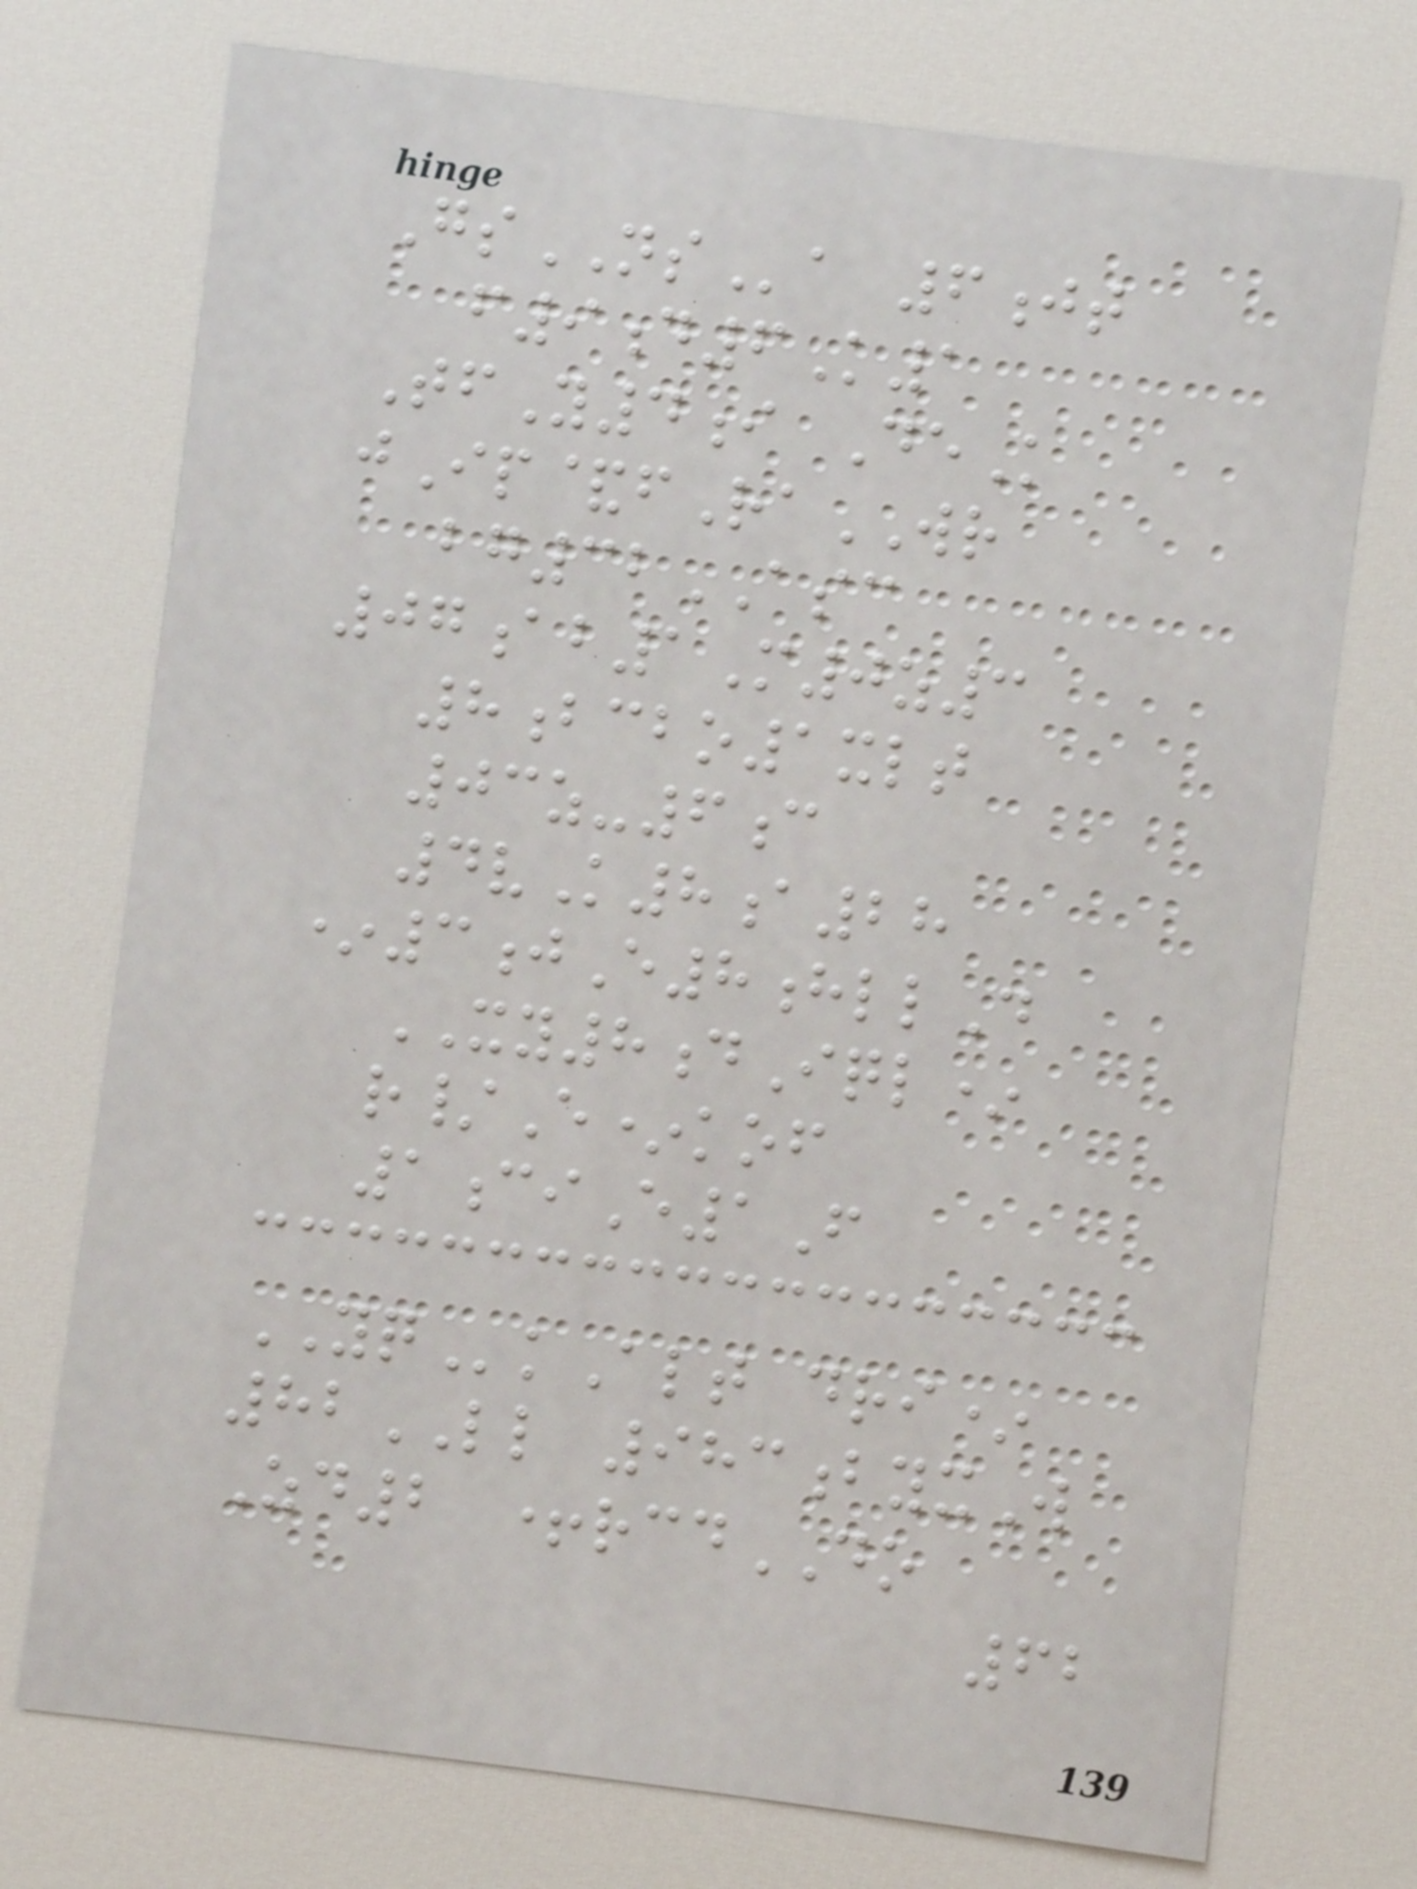GsNSa 6jt
f9d6K1
TfY4i DeK
jIp&fRaWR
bg32ASC
07ab1M0z3
8bcbo1xlt
03z-6c
4vK8a28
*3jE8hllD
XY8dIql*
r/E*kof
1ciE1F
YQkAlt dri*
82LL 983byxW
Zd2 +rcdDO
62
